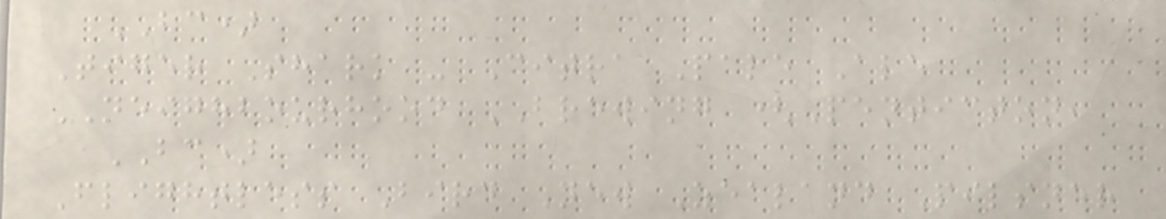BC)
Tiger Shark - Citra Pale Ale
NEIGHBOURHOOD BREWING (Penticton,
BC)
Flightless Bird New Zealand Pilsner
